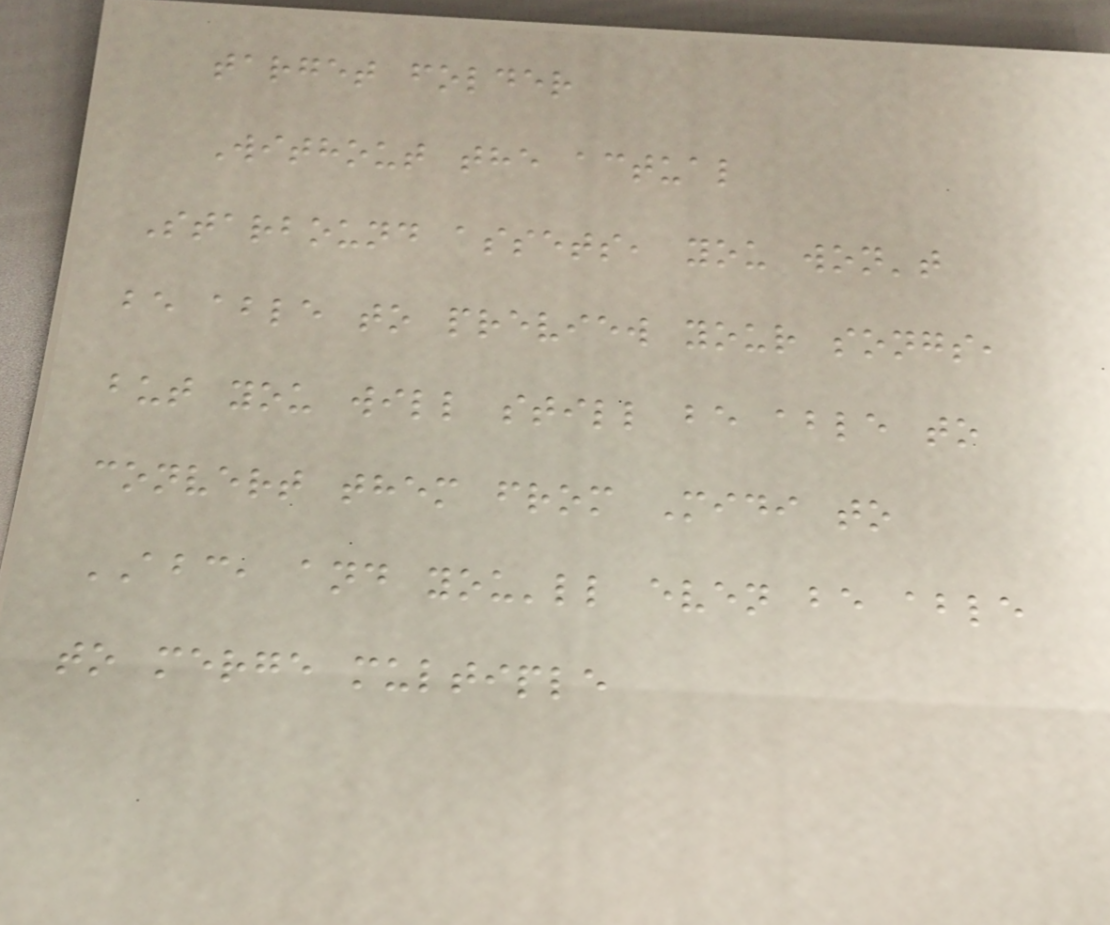target folder
Without the actual
Starbound assets, you won't
be able to preview your songs,
but you will still be able to
convert them from Midi to
ABC, and you'll even be able
to merge multiple
